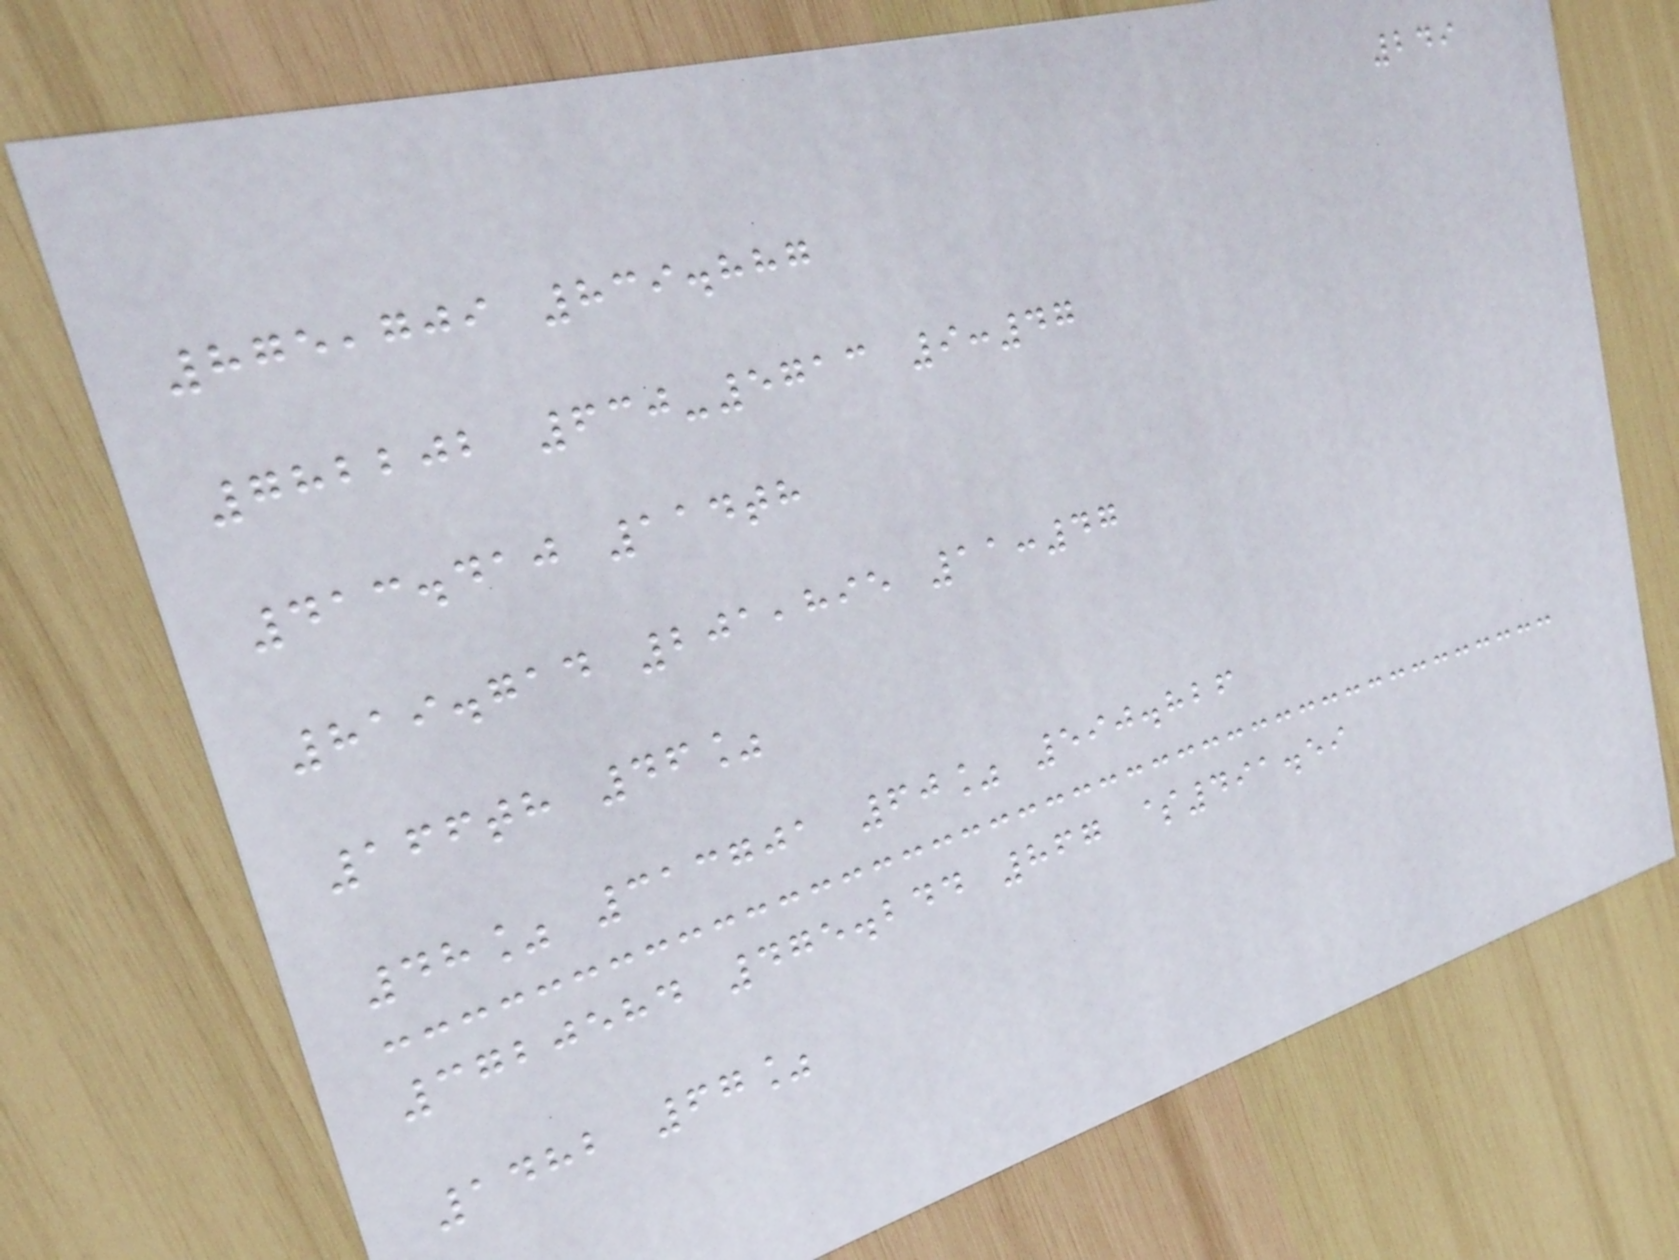249
875,709 839.887
782202 630-5713 9:47
413.410 114th
819.714 201,895 11:47
166th 46%
48% 313701 60% 590.826
3720584 475.244 867 $491.59
1482 67%
